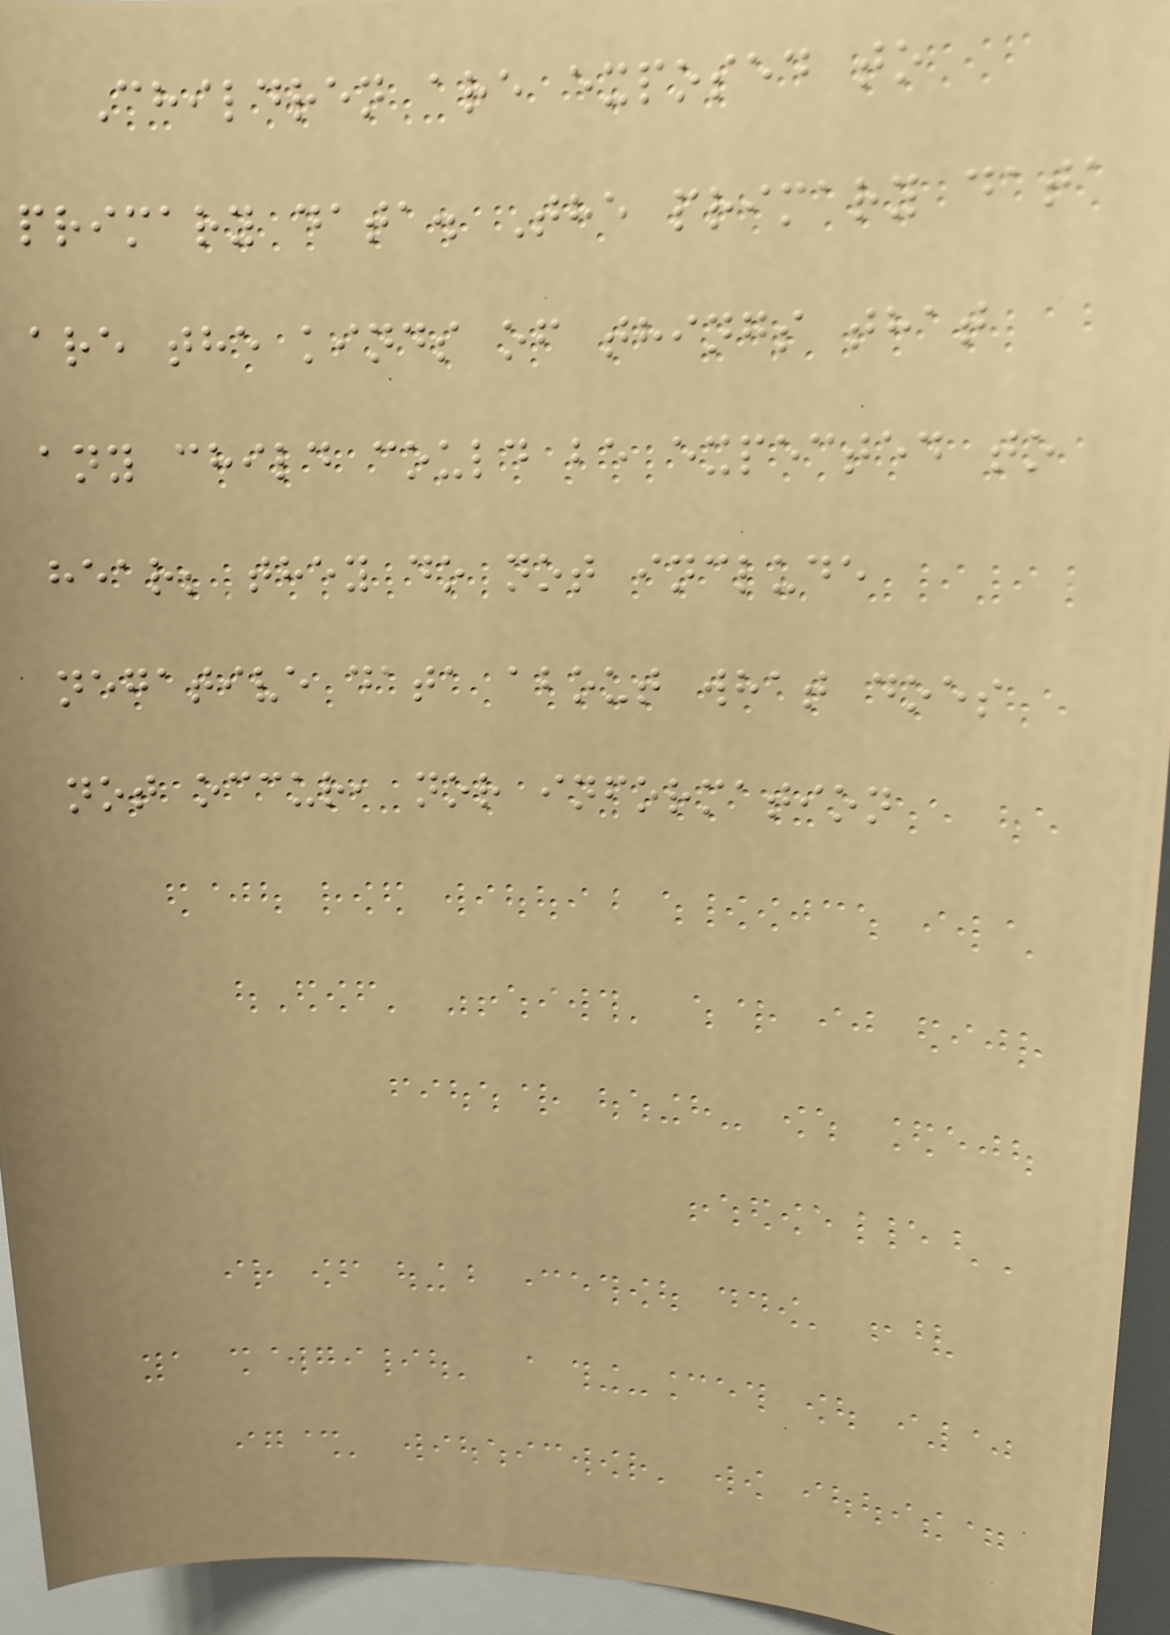Children are exposed to
primary data. The primary data
are the kinds of things that
any child could be expected to
hear; they do not include
negative data about what does
not occur, nor information
